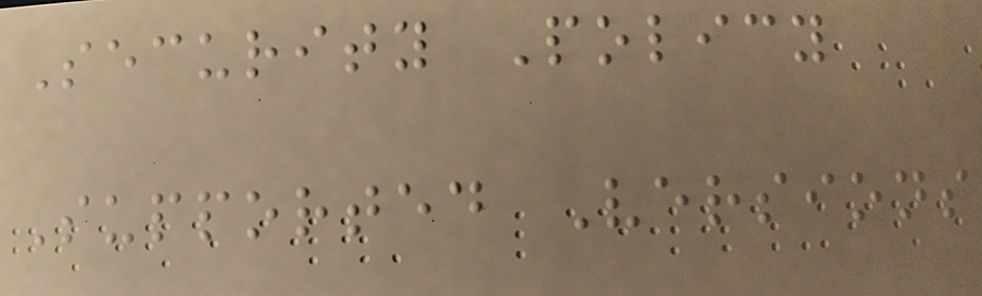Security Policy
Supported Versions
